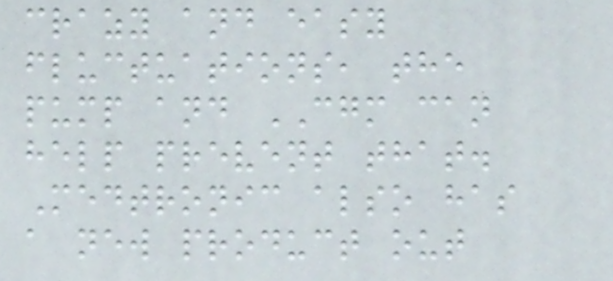crazy and easy
fluctuations, the
pump and CGM can
help prevent that.
Medtronic also has
a new product out
